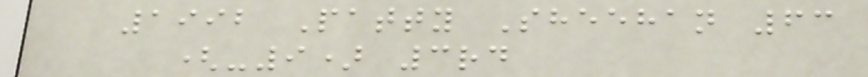1992 Patty Sheehan 63
(-9) 3rd
